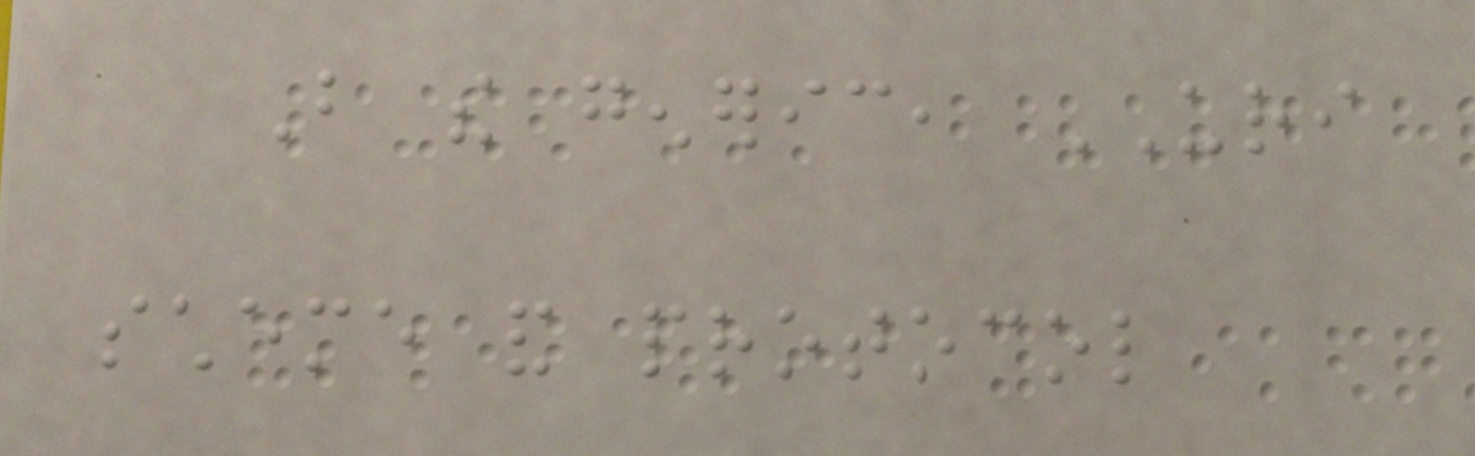But the generic, URI
scheme and protocol
